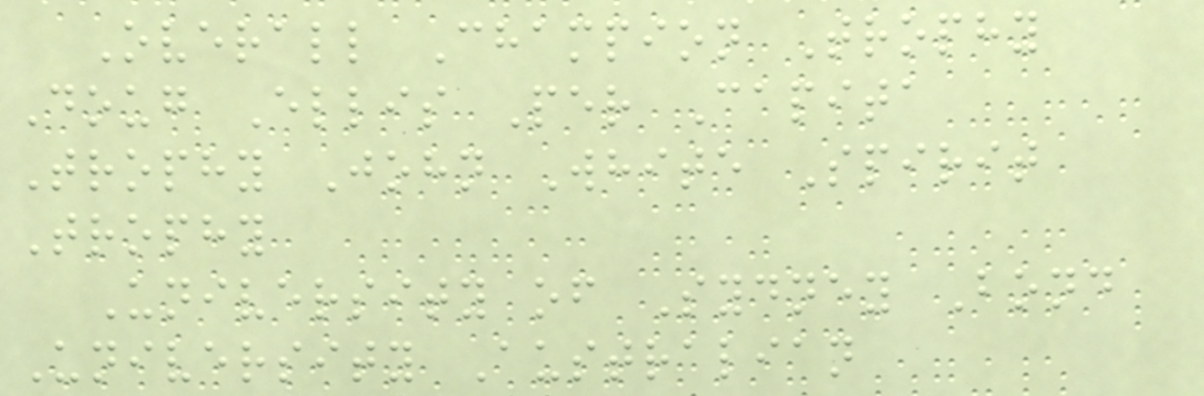Overall Champion Trophy
Doug Ellis Per Capita
Trophy John White Spirit
Trophy
University of Sydney Bond
University Australian
